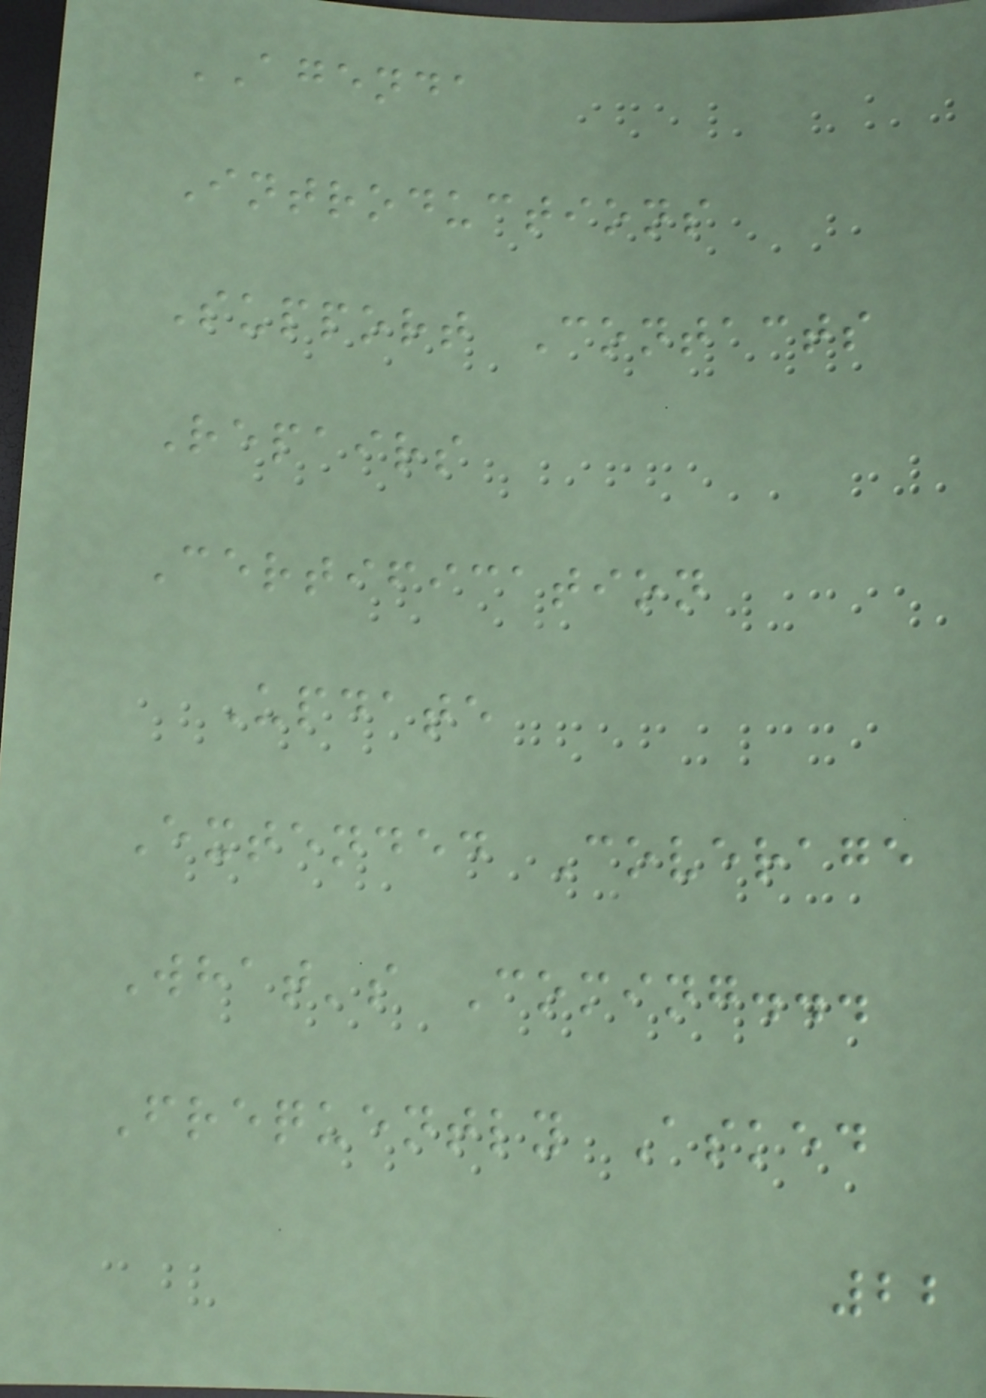AGENDA
Introductions
Support Contacts
Repairs
Certification
Update
Extended Coverage
What's Coming...
Frequently Asked
22
